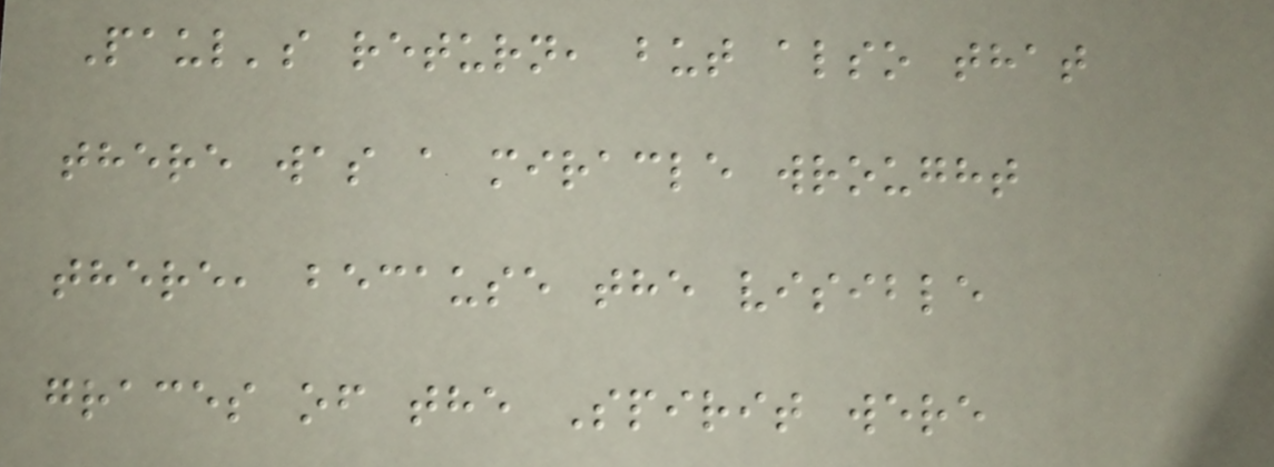Paul's return, but also that
there was a miracle wrought
there, because the visible
graces of the Spirit were
